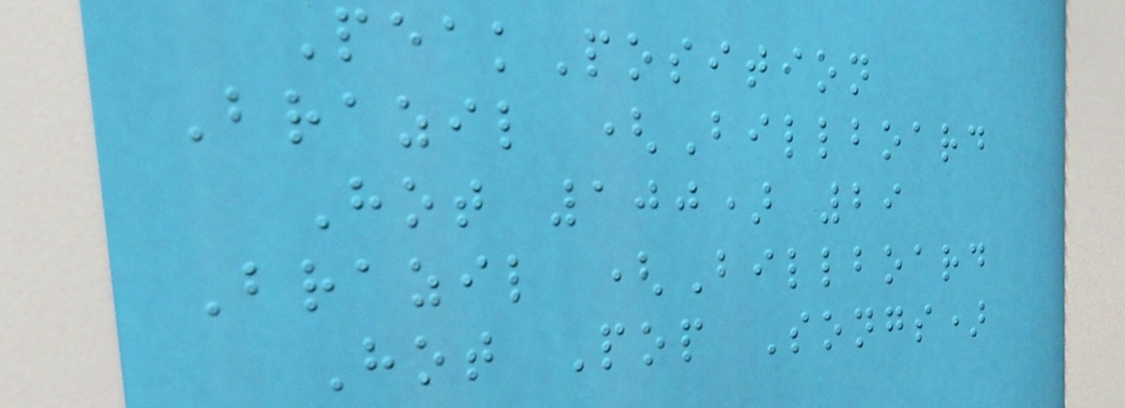PeakPosition
Brazil (Billboard
Hot 100) 29
Brazil (Billboard
Hot Pop Songs)
